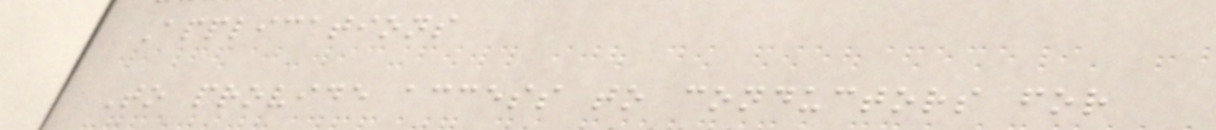Applications
To provide access to conductors for
